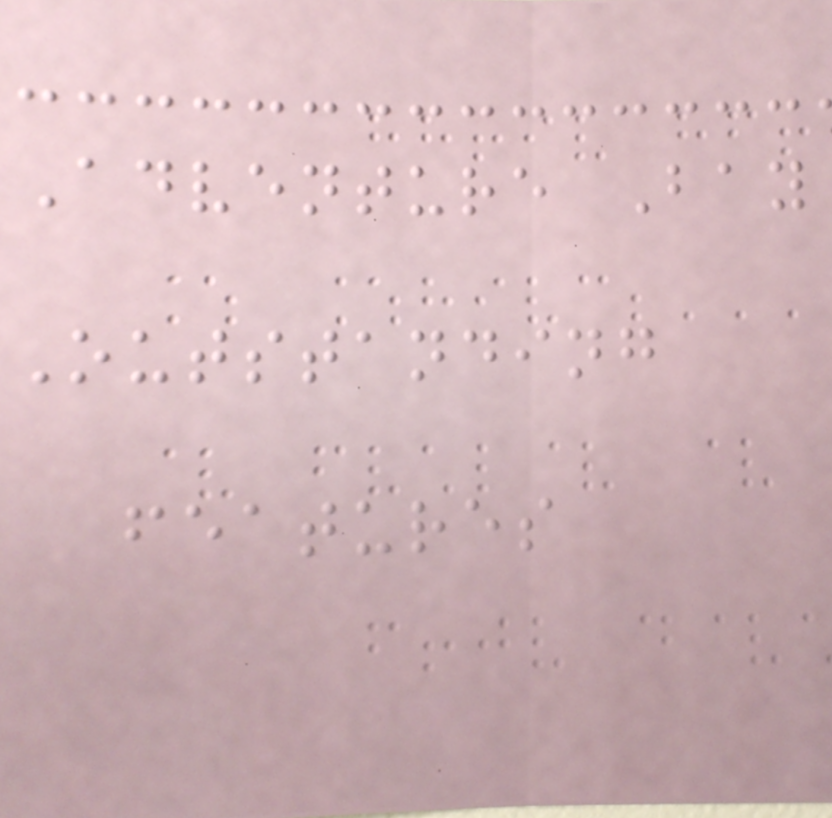Adventure Bay
Outstanding
features
